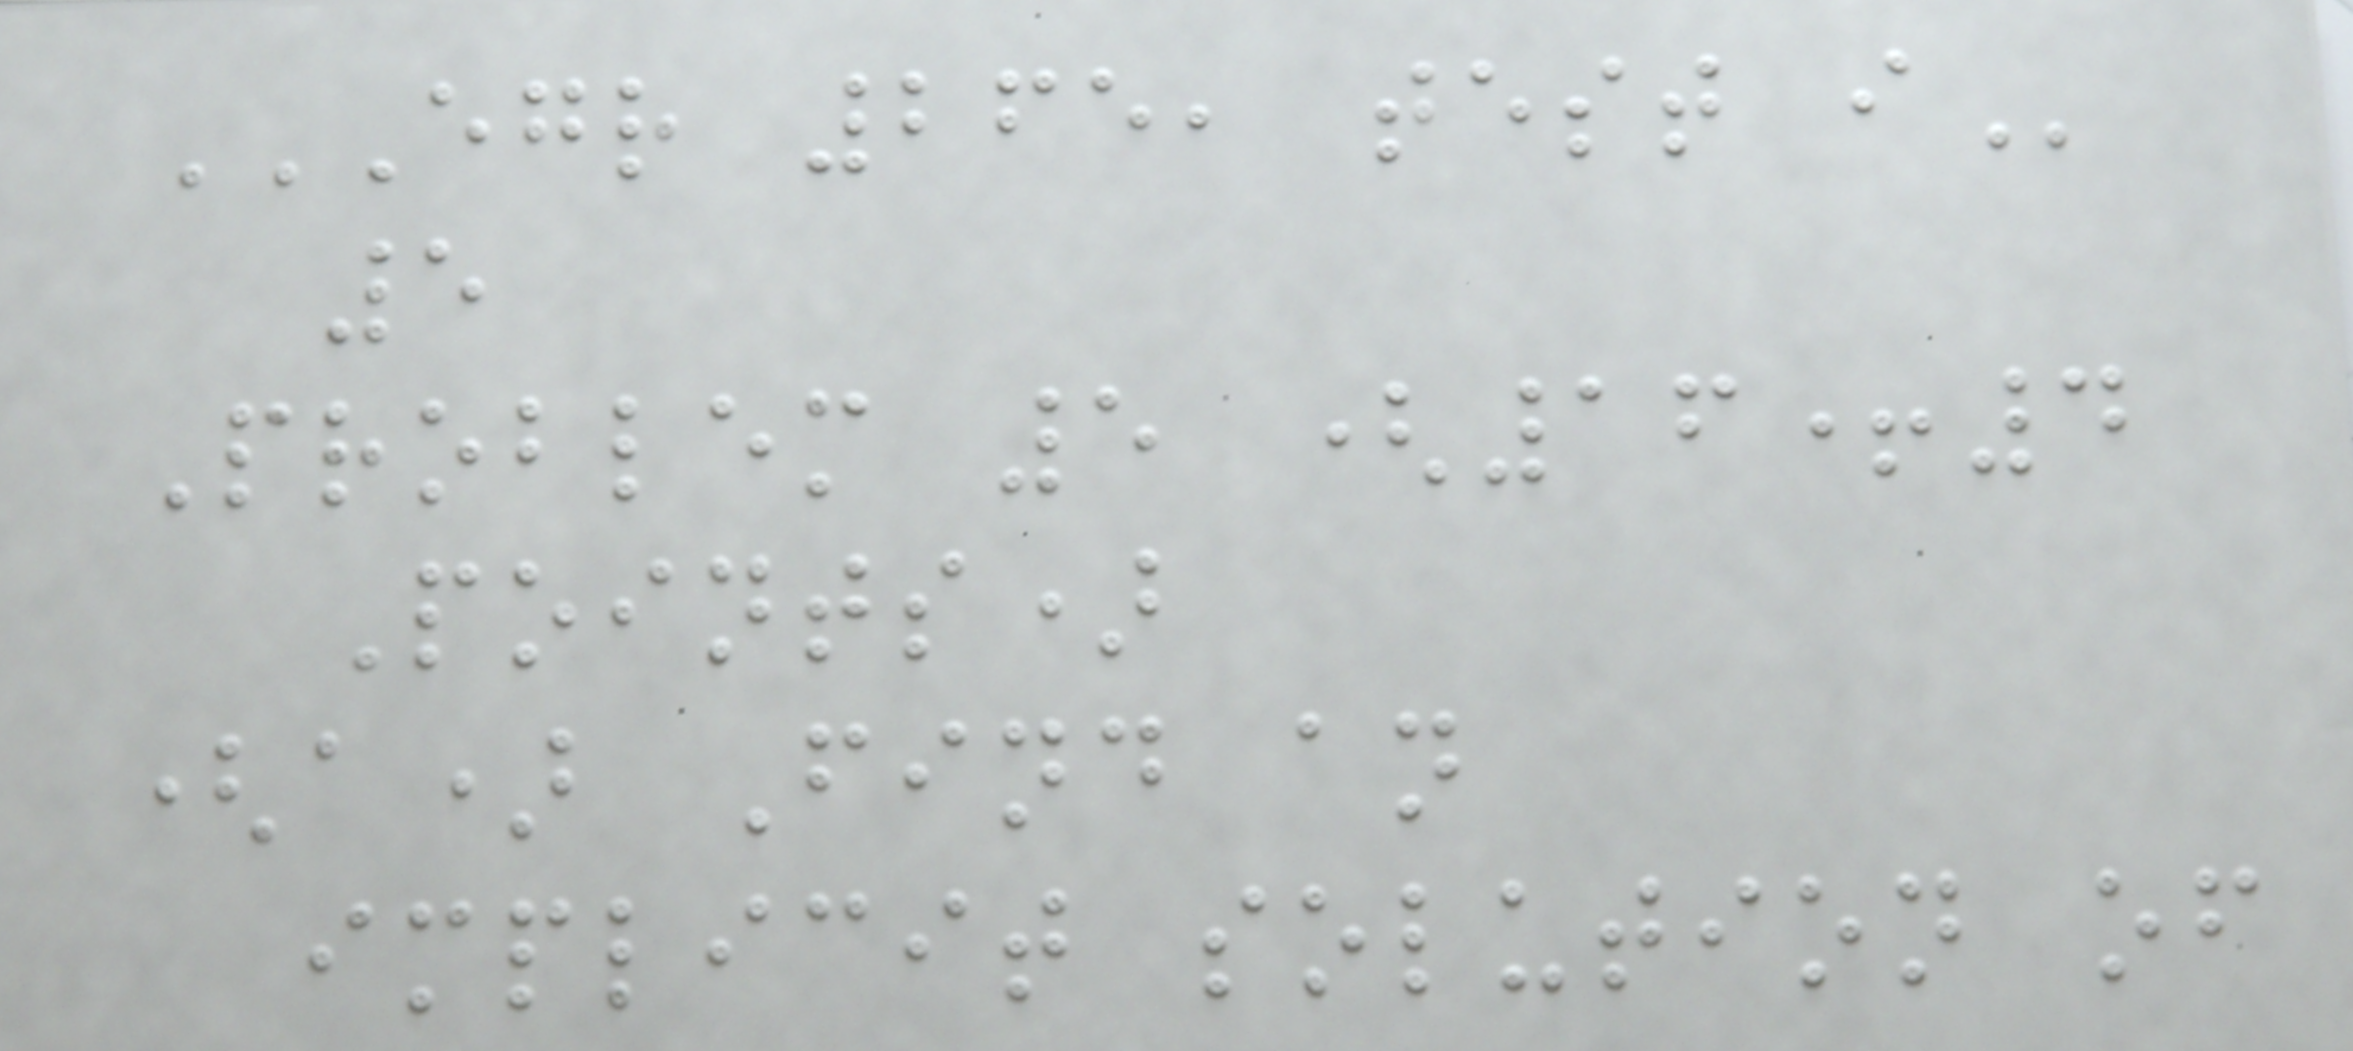EGR 265, TEST I
5
Problem 5 (16+4
Points)
(a) Find an
implicit solution of
